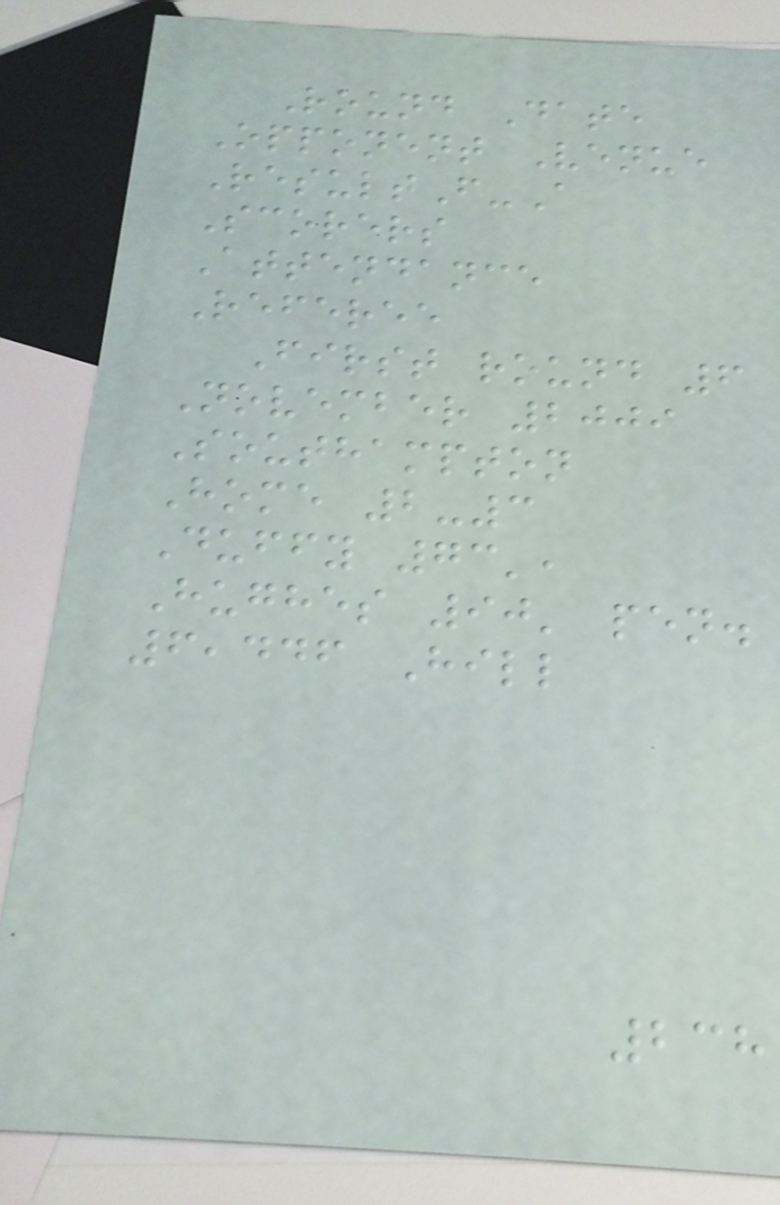Round Date
Opponent Venue
ResultF-A
Scorers
Attendance
Referee
First round 6
November 2009
Southampton
Home 2-3
Duffy 73',
Hughes 90' pen.
6,446 Hill
238
